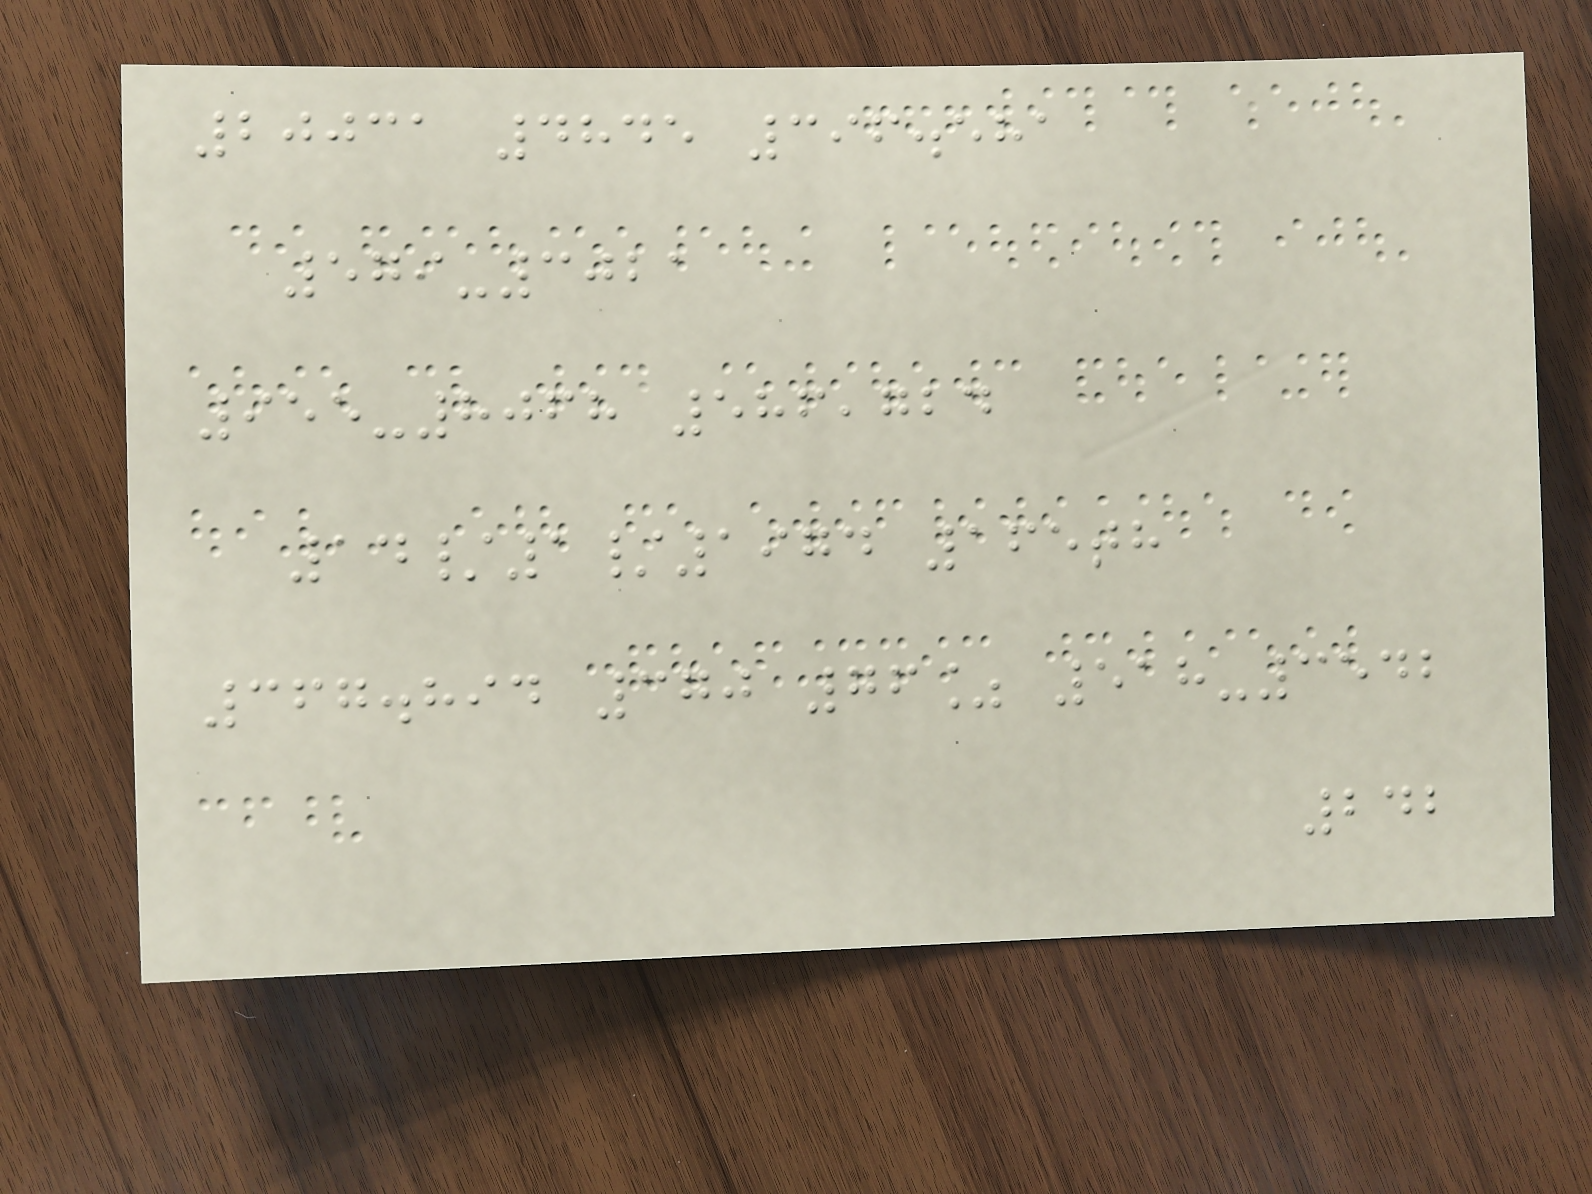20031 4845 396.581
579-3021
955-8068 586,724
14/1/1974 165th
367.894 370 76% 518-3542
242
